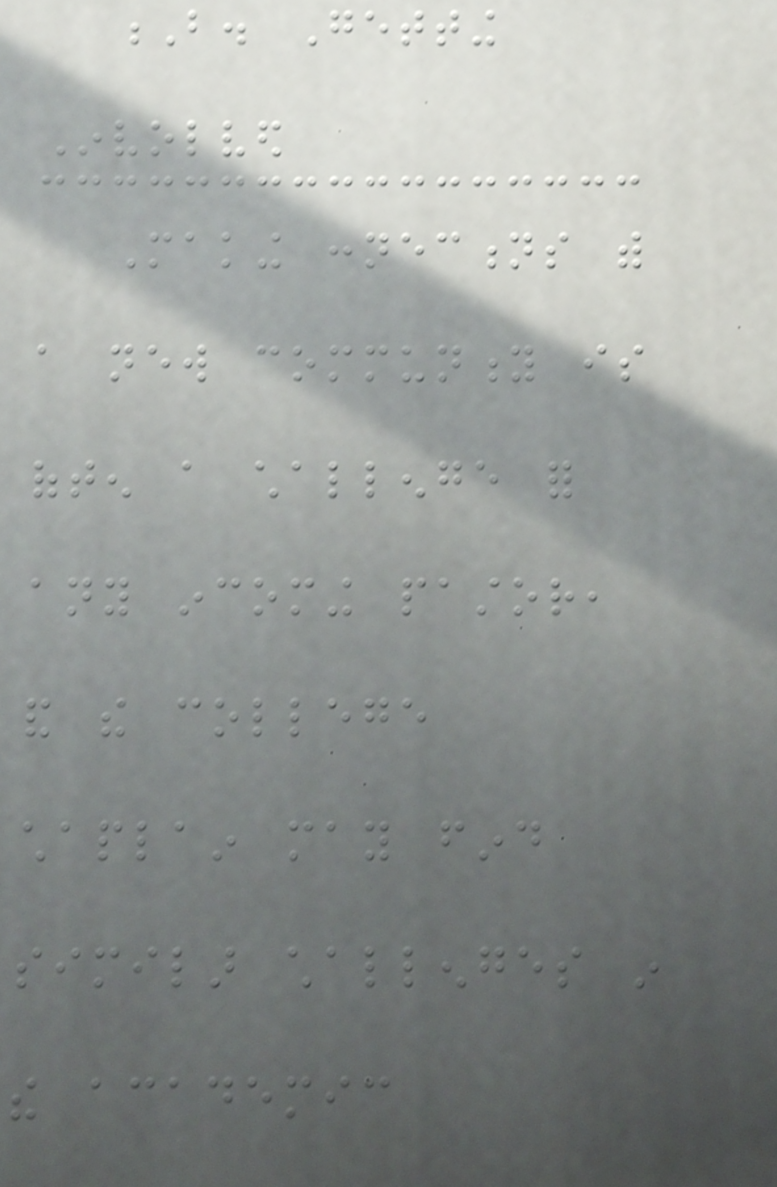B. Getting
Involved
Making connections with
a new community is
often a challenge for
any incoming pastor,
and the college
chaplain may find
similar challenges in
the academic
